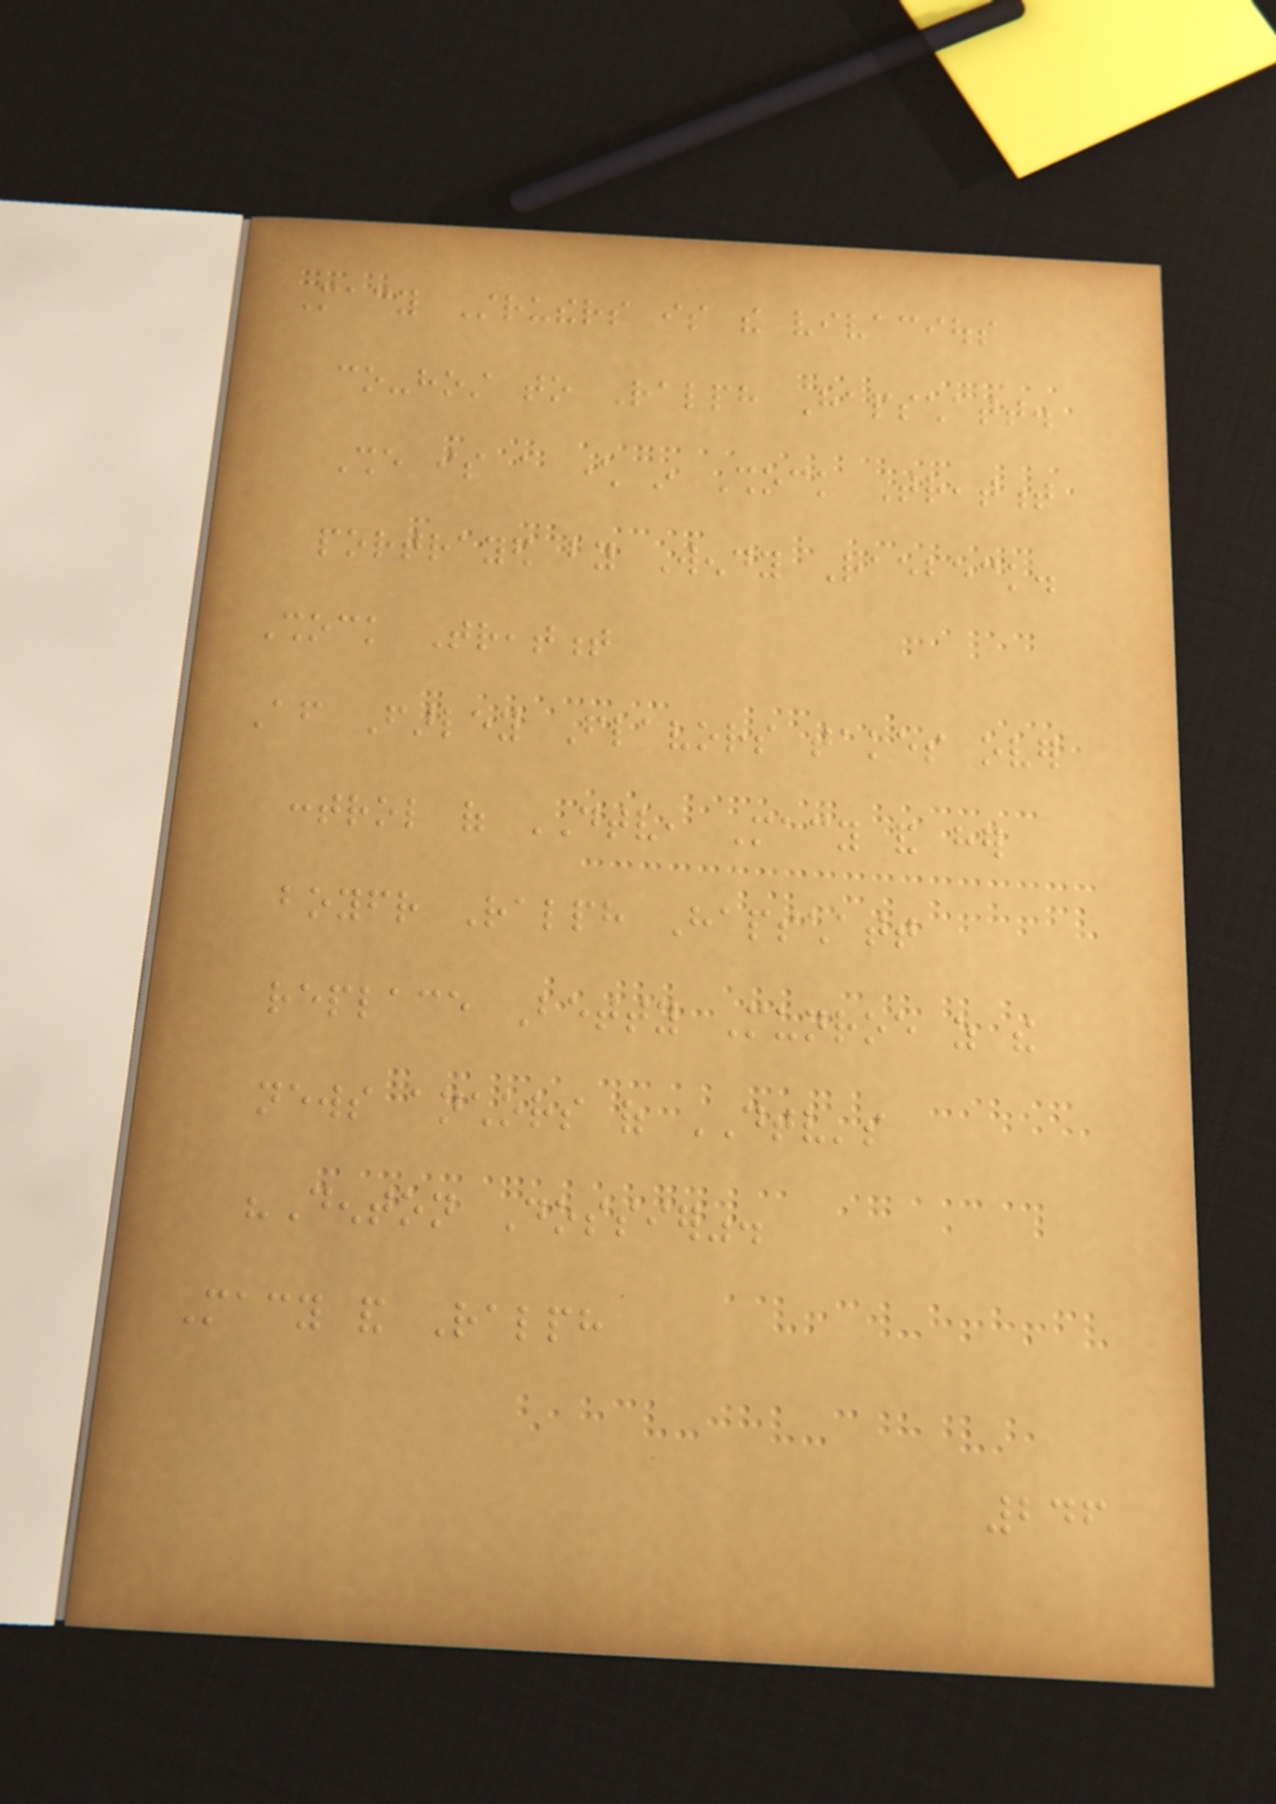Macy Struthers is the vivacious
co-host to Ralph Hapschatt.
She is a character in Shock Treatment
portrayed by Wendy Raebeck.
Shock Treatment
After Farley Flavors takes over
control of DTV, Macy and her
boyfriend Ralph Hapschatt
replace Betty Munroe as the
news anchors of DTV's
"Denton Dossier".
Macy and Ralph
246
